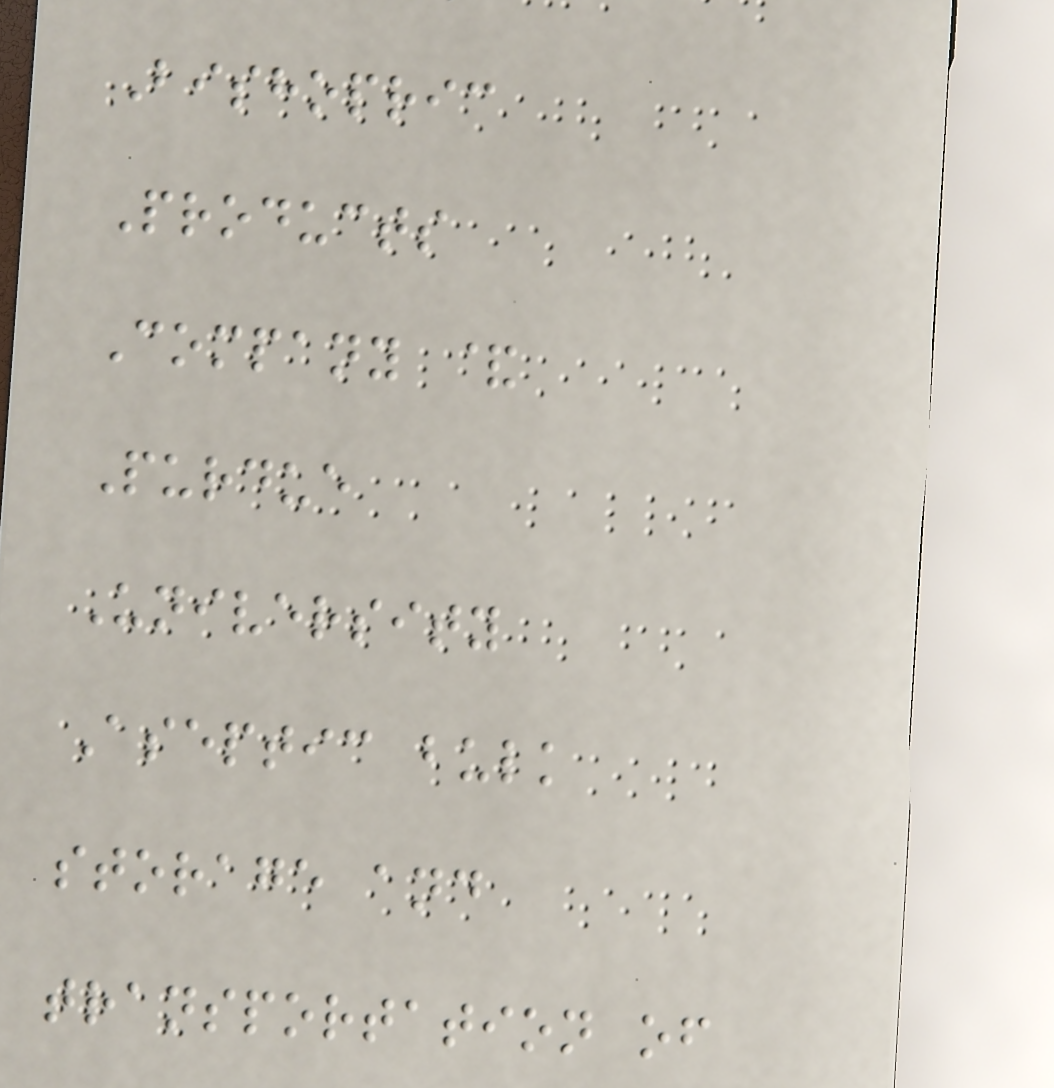Bishopric
Products
Company &
Purdue
University
Aseptic bulk
storage and
transportation of
